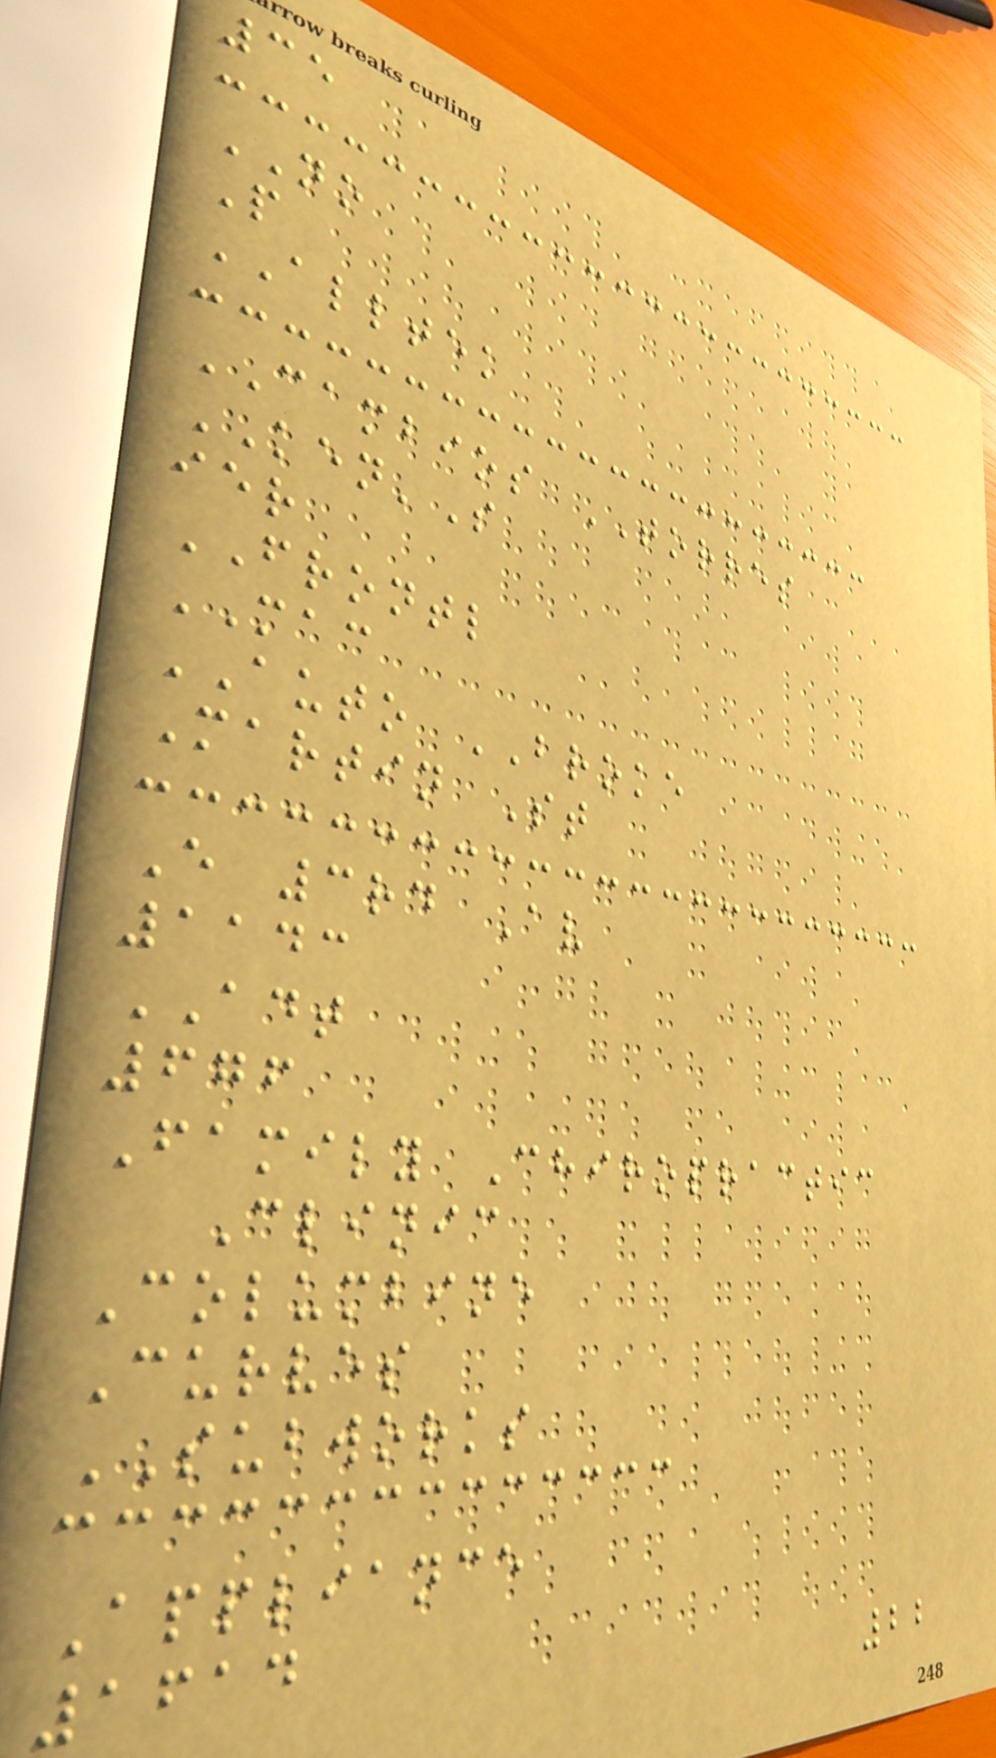35
NO
P
ALLTEK
CAMBIOS TORRES
KEN'S
ier
FRONTL
MAC
AUTO BROKE
Martin St
E 3rd Av
1143
ADT
676
Family Chiropractic
Clinic
Columbine
Curves
SUBWORKS
Appliance
1614
22
